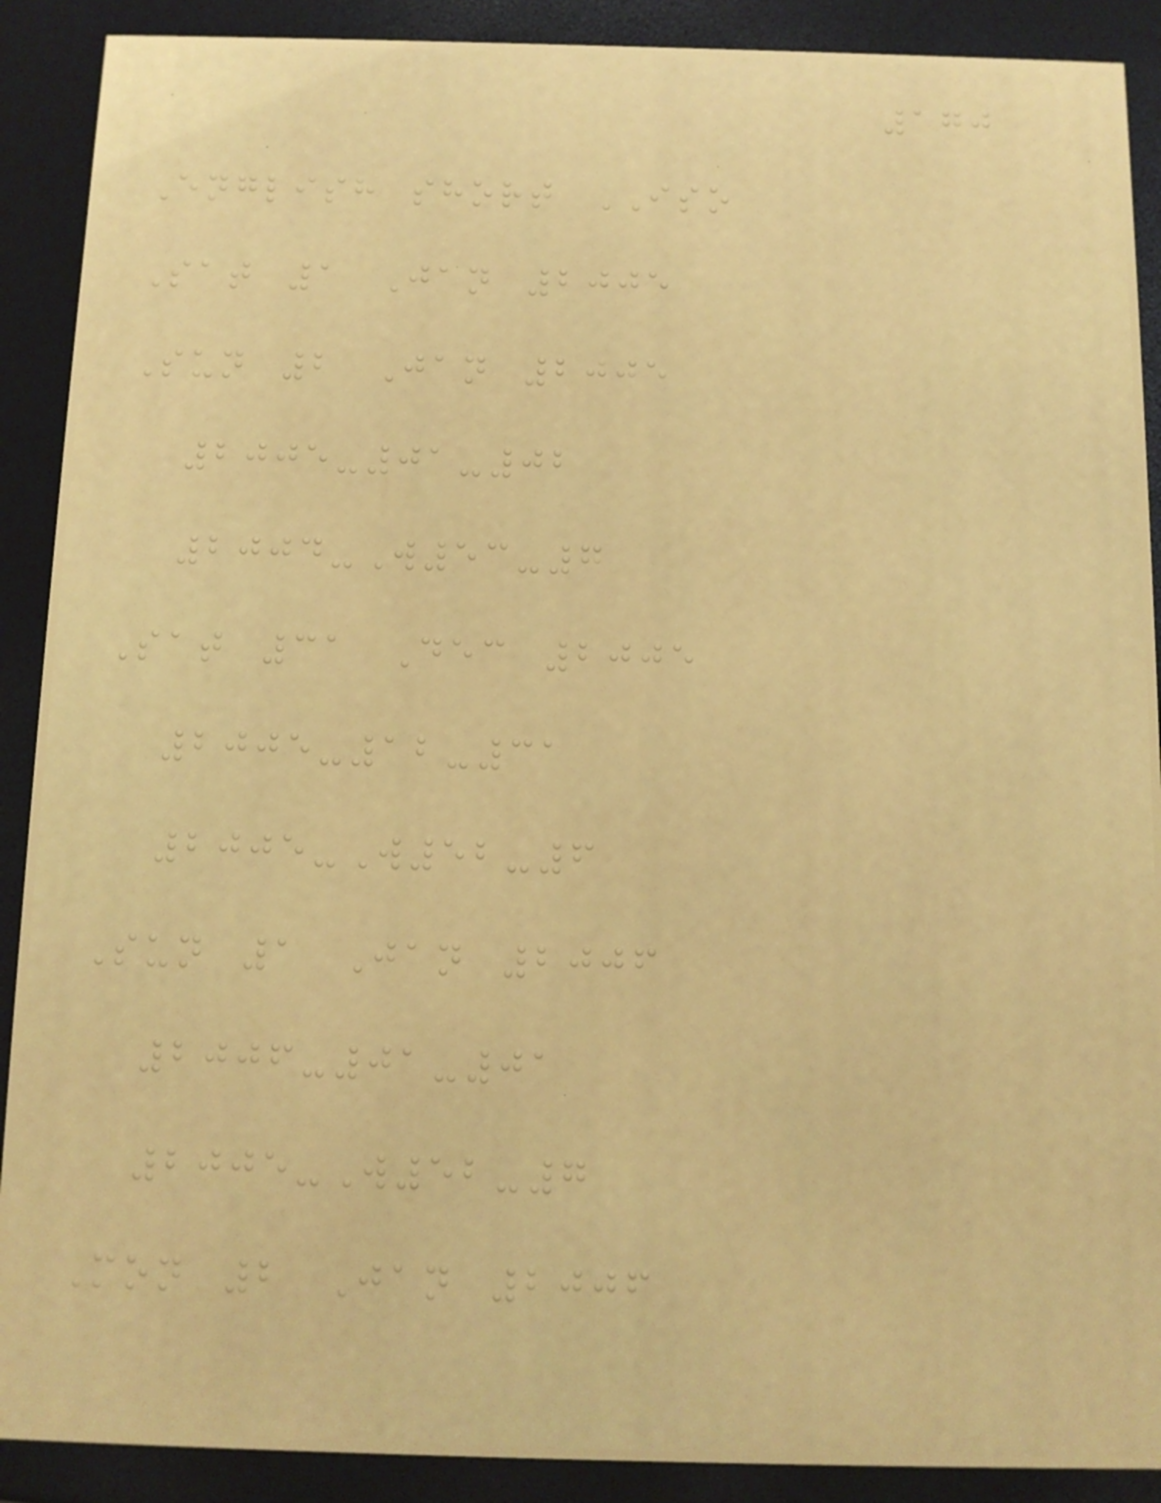170
English short ISO
Sat 1 Jan 2005
Sun 2 Jan 2005
2005-01-02
2004-W53-7
Sat 31 Dec 2005
2005-12-31
2005-W52-6
Sun 1 Jan 2006
2006-01-01
2005-W52-7
Mon 2 Jan 2006
